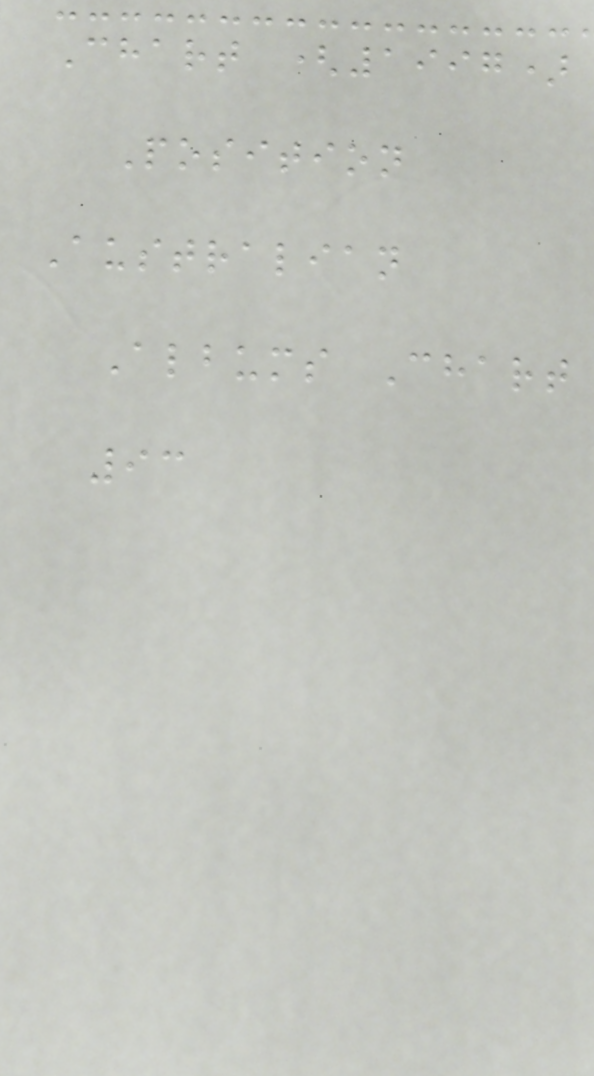Chart (1997)
Position
Australian
Albums Chart
93
